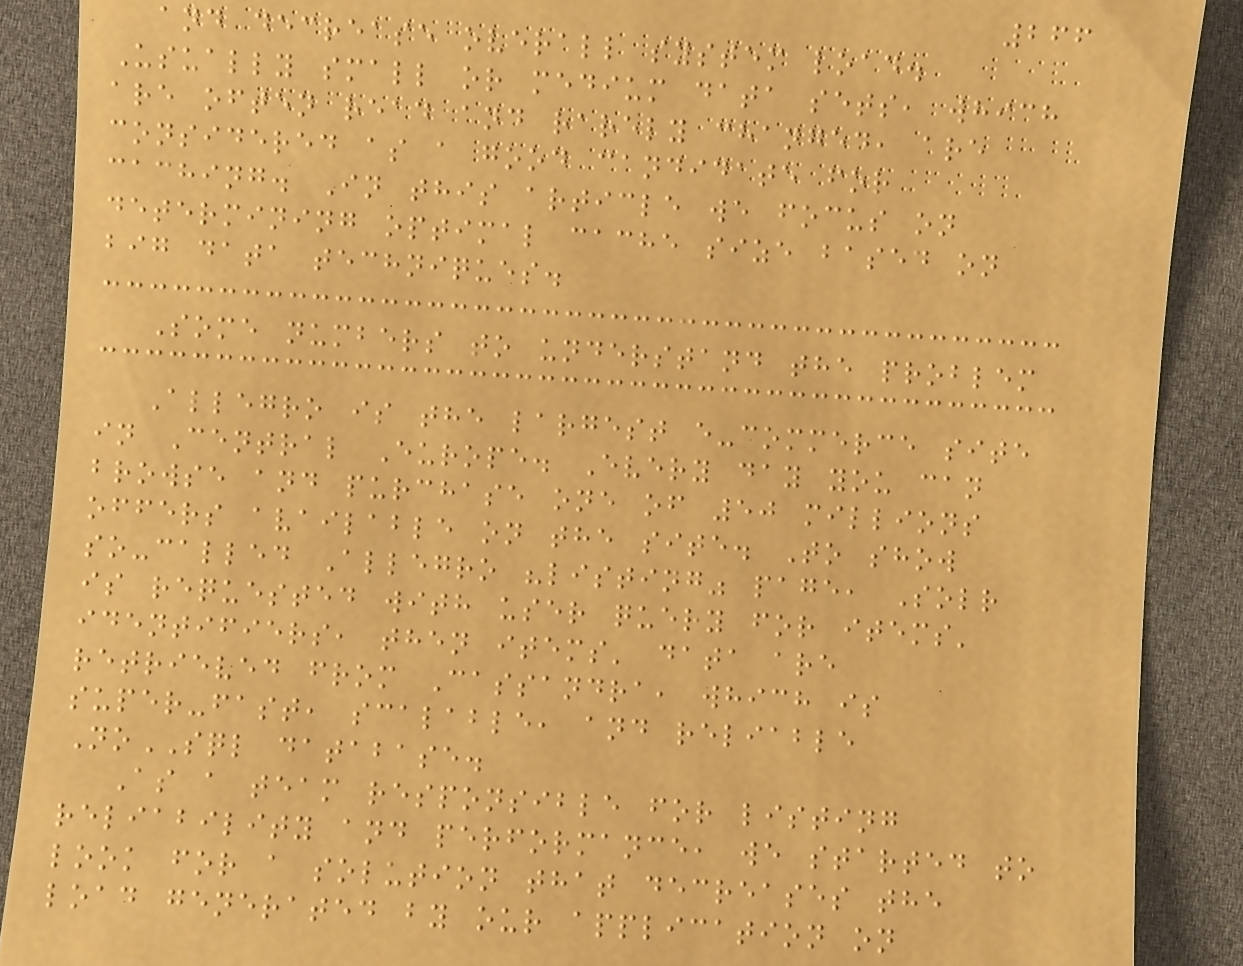266
and decrease overall system load.
Usually small or medium data sets, which
are often read and rarely changed, are
considered as a good candidate for
caching. In this article we focus on
determining optimal cache size based on
big data techniques.
Some numbers to understand the problem
Allegro is the largest e-commerce site
in Central Europe. Every day you can
browse and purchase one of 50 millions
offers available on the site. To show
so-called Allegro "listing" page, Solr
is requested with user query for items'
identifiers, then items' data are
retrieved from Cassandra, which is
super-fast, scalable, and reliable
NoSQL database.
As a team responsible for listing
reliability and performance, we started to
look for a solution that decreases the
load generated by our application on
